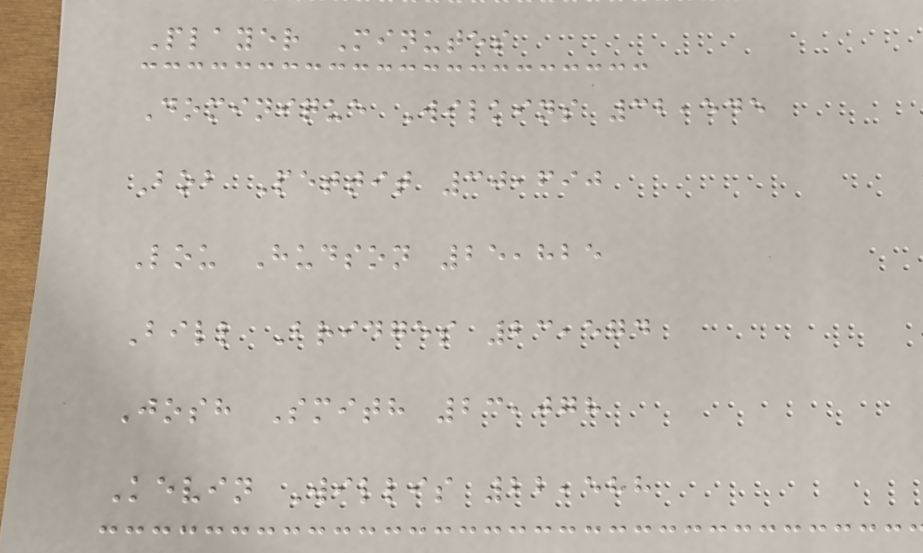Player Minutes
Dominique Wilkins 32,545
Bob Pettit 30,690
Lou Hudson 25,825
Bill Bridges 23,574
Josh Smith 23,078
Kevin Willis 22,588
